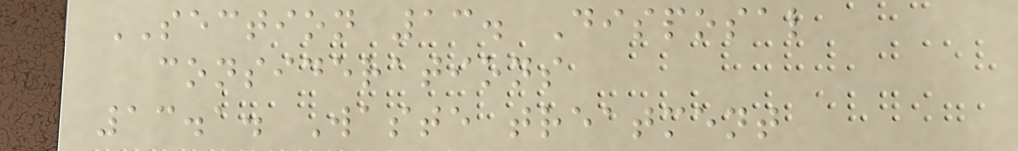SECTION 13. Disposal
considerations
13.1. Waste treatment
